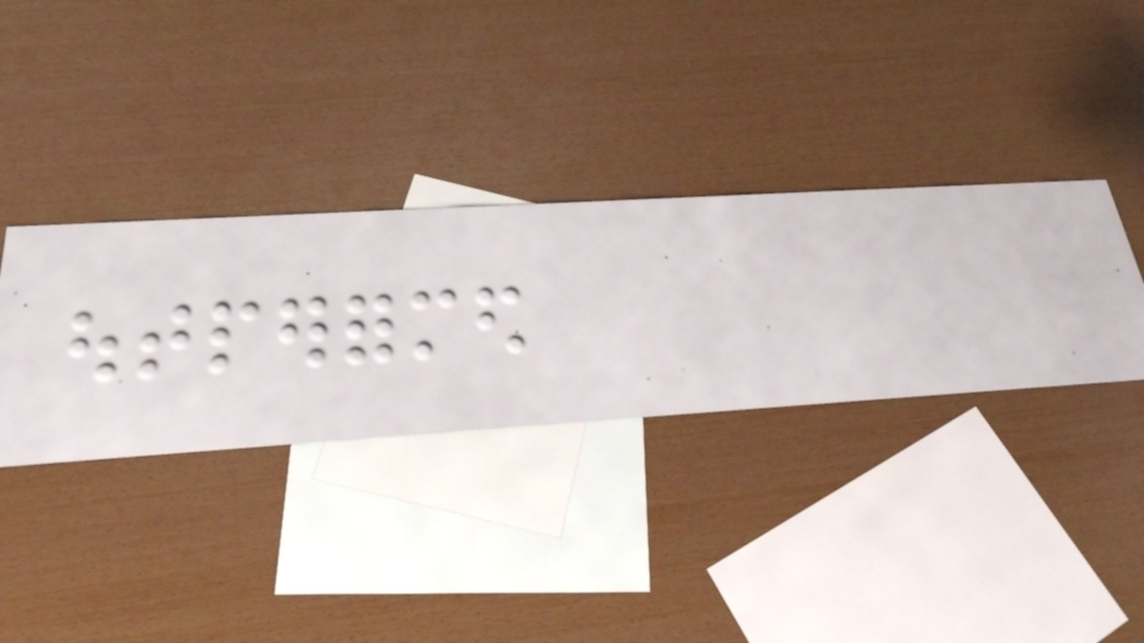outperformed
